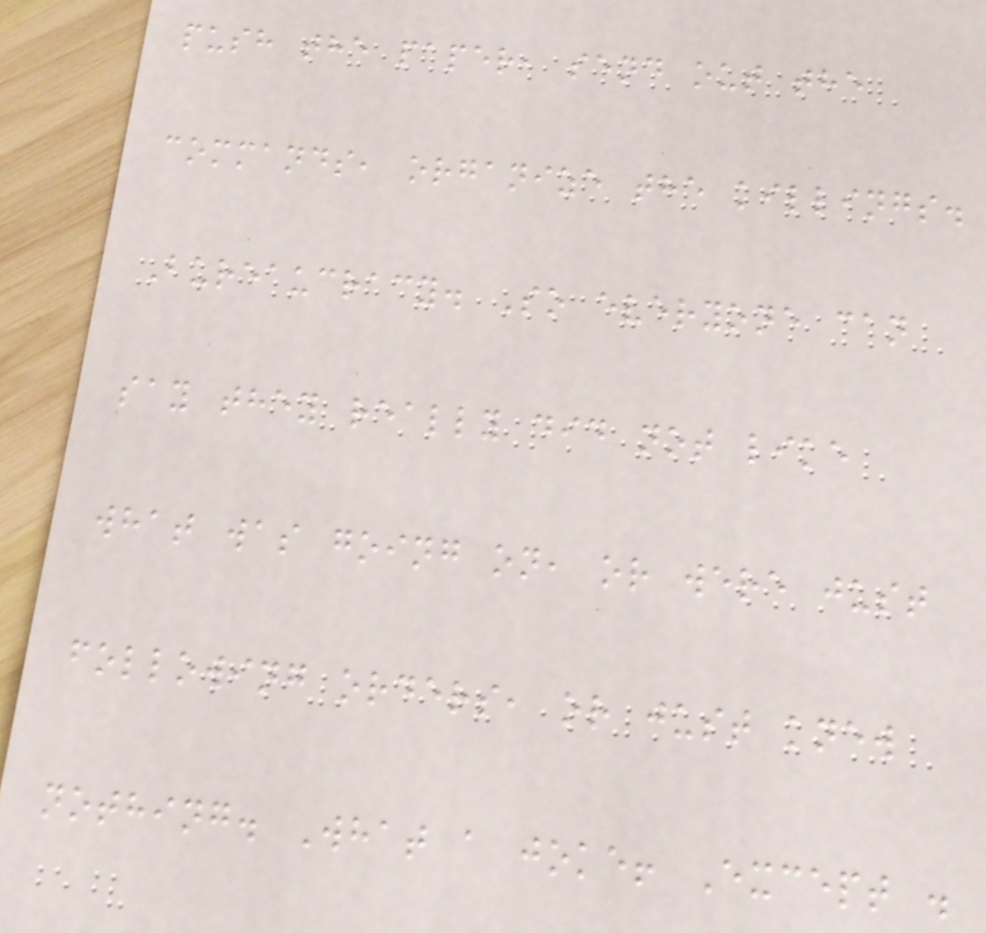push the paper, send out the
commands, organize the killings.
Bureaucracy. So everyone can
say they really did not like
what was going on, or were just
following orders, or just knew
nothing. What a joke! Except .
